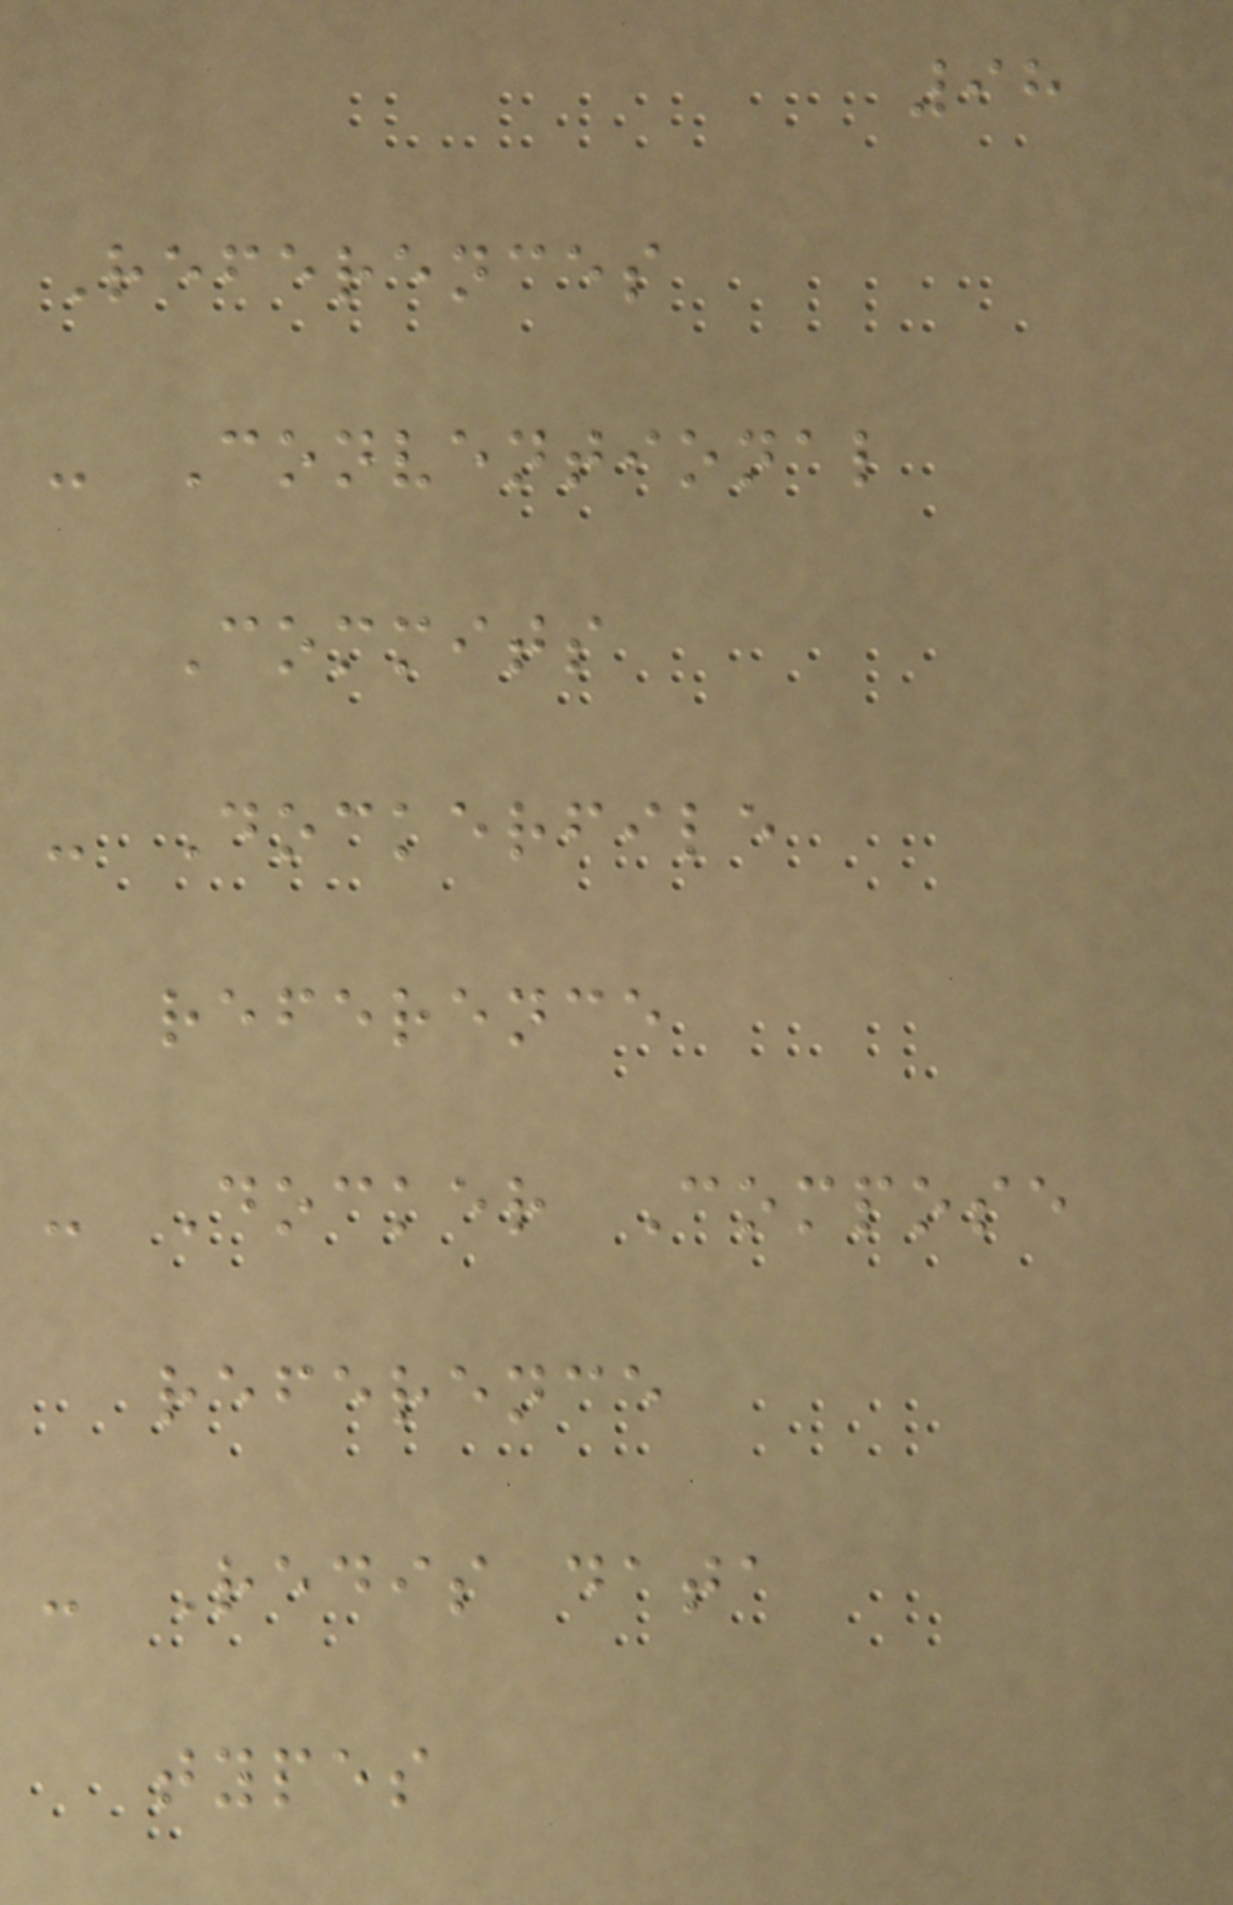98
References
- Conventional
Commits
- Dockerfile
reference
- Docker Compose
reference
- Redis data
types
